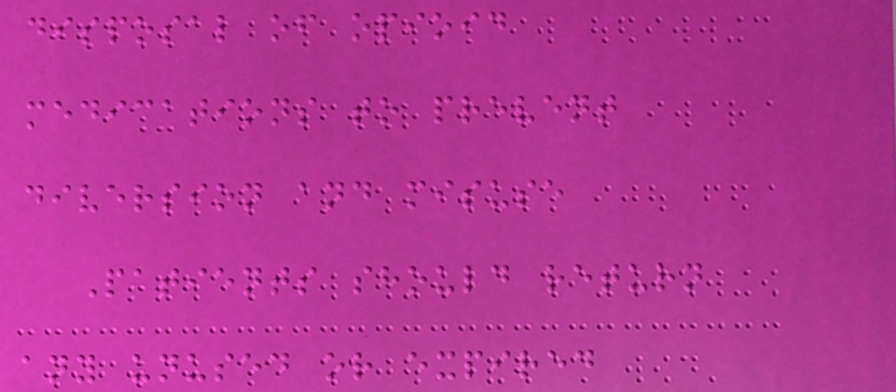disposal of opioid
medications to prevent
diversion and misuse
Patients should return
any unused or expired
